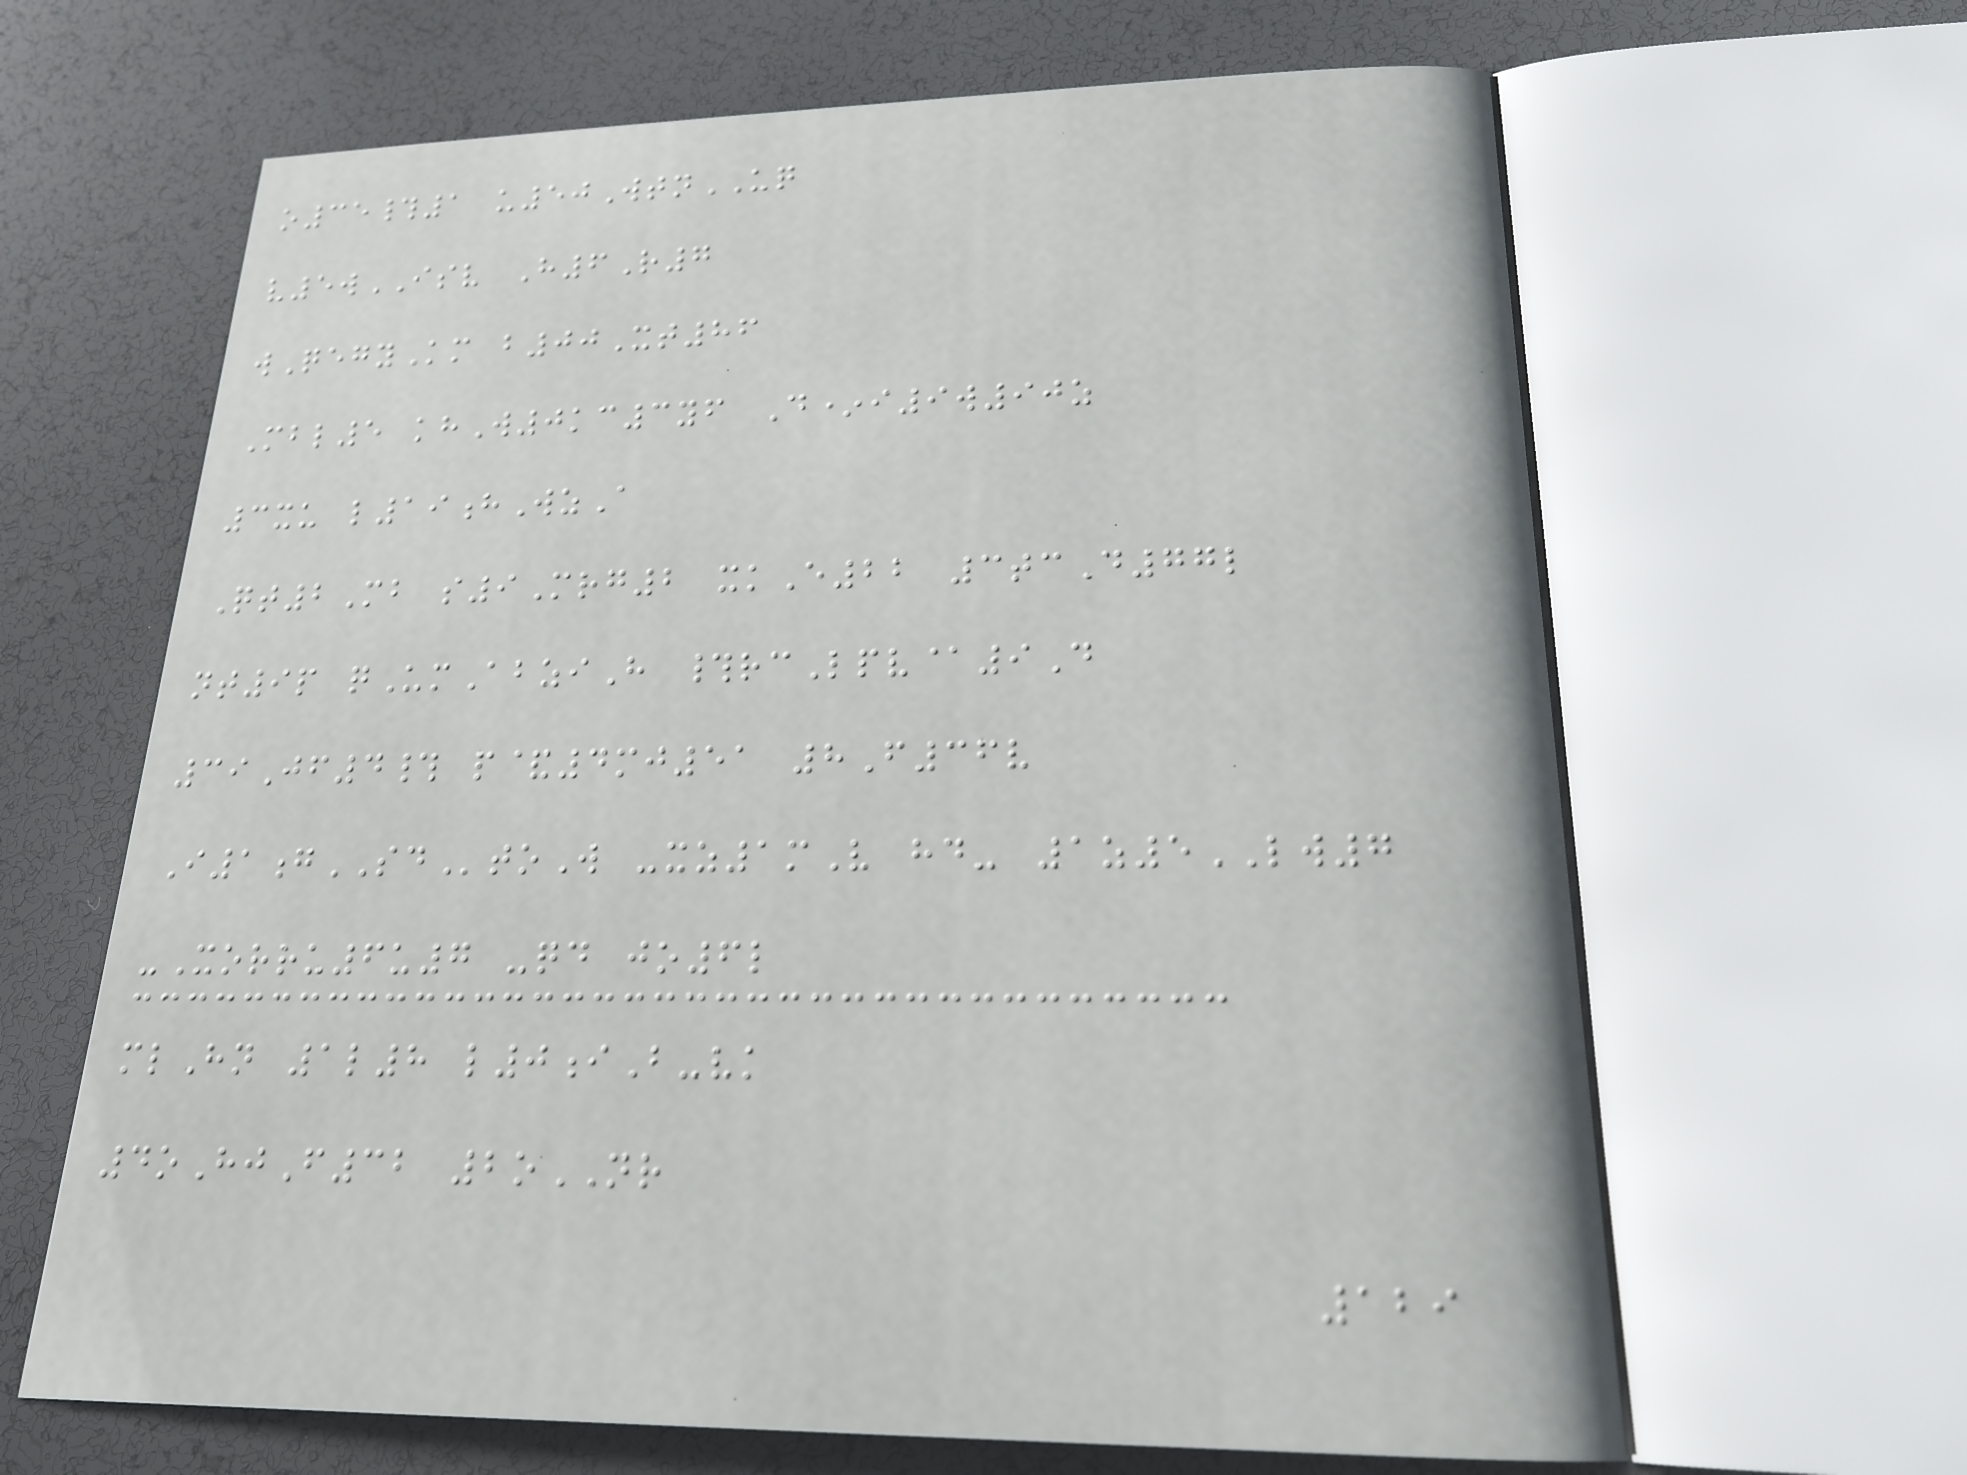o35#1 u50WtnUQ
v5wISV H6R7
wQegyKm b00Xt86
Mbl5 khW0kc3yf D*i9w90z
3xu l19hWzA
Qt2Mb s9Mrg2 xkE22 3tcD77l
nt9p qUmAbziH #rcLpv@9D
39Jf4# p&4mj51 8F36v
I1gSDtoW -xz1mV hd- 1z5LW7
-Xorru6u7 -qd jo6l
mlHn 1l8 l0iB-vk
4oHjF32 2oNR
129
